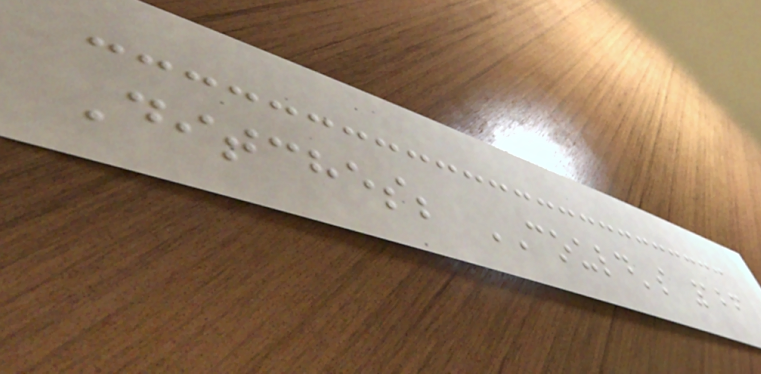Ditches; COULD's 126
